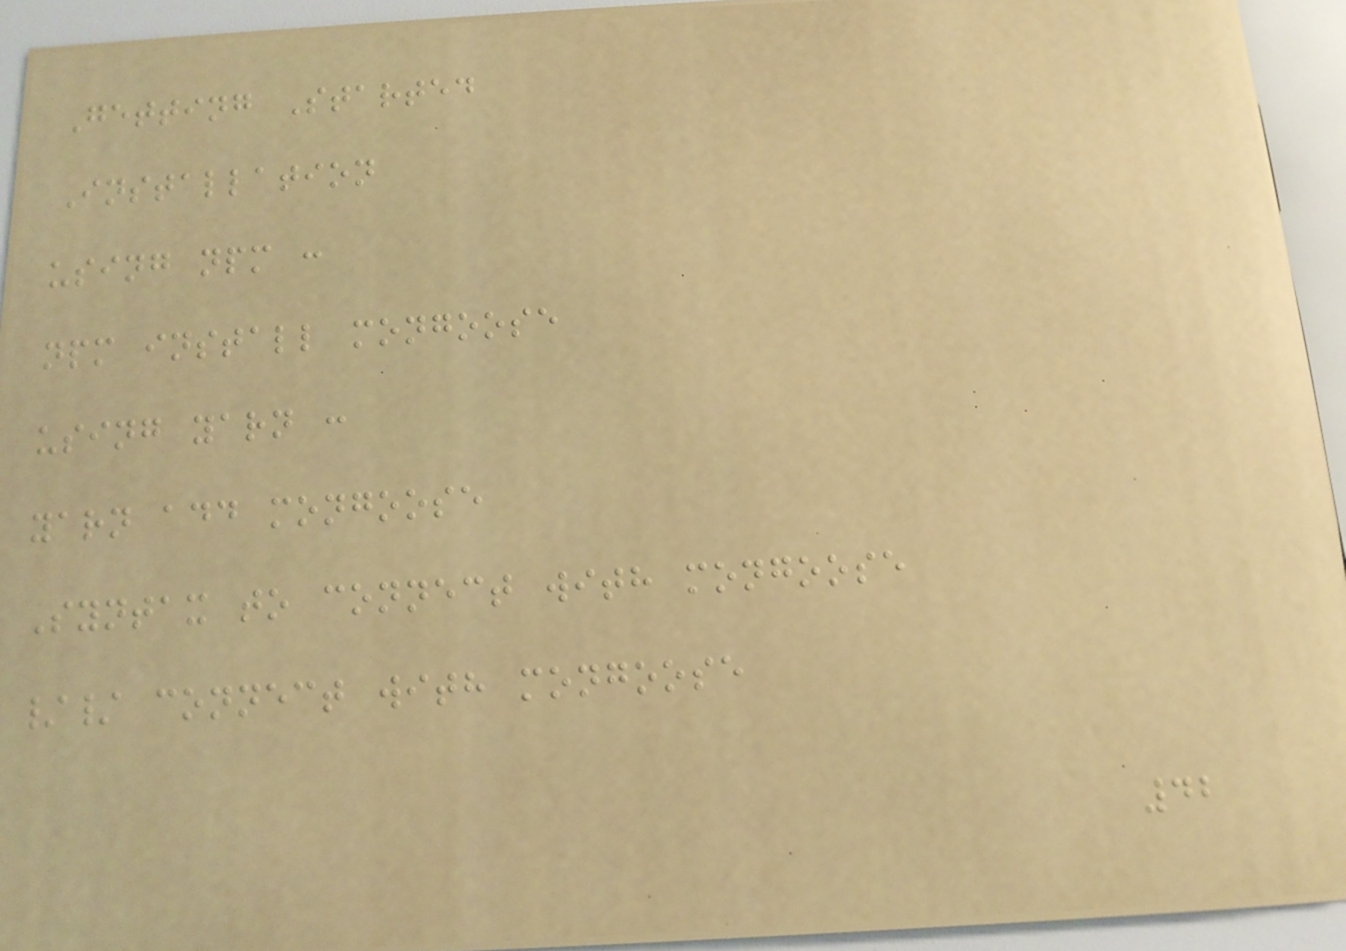Getting Started
Installation
using npm :
npm install mongoose
using yarn :
yarn add mongoose
Syntax to connect with mongoose
// connect with mongoose
42
